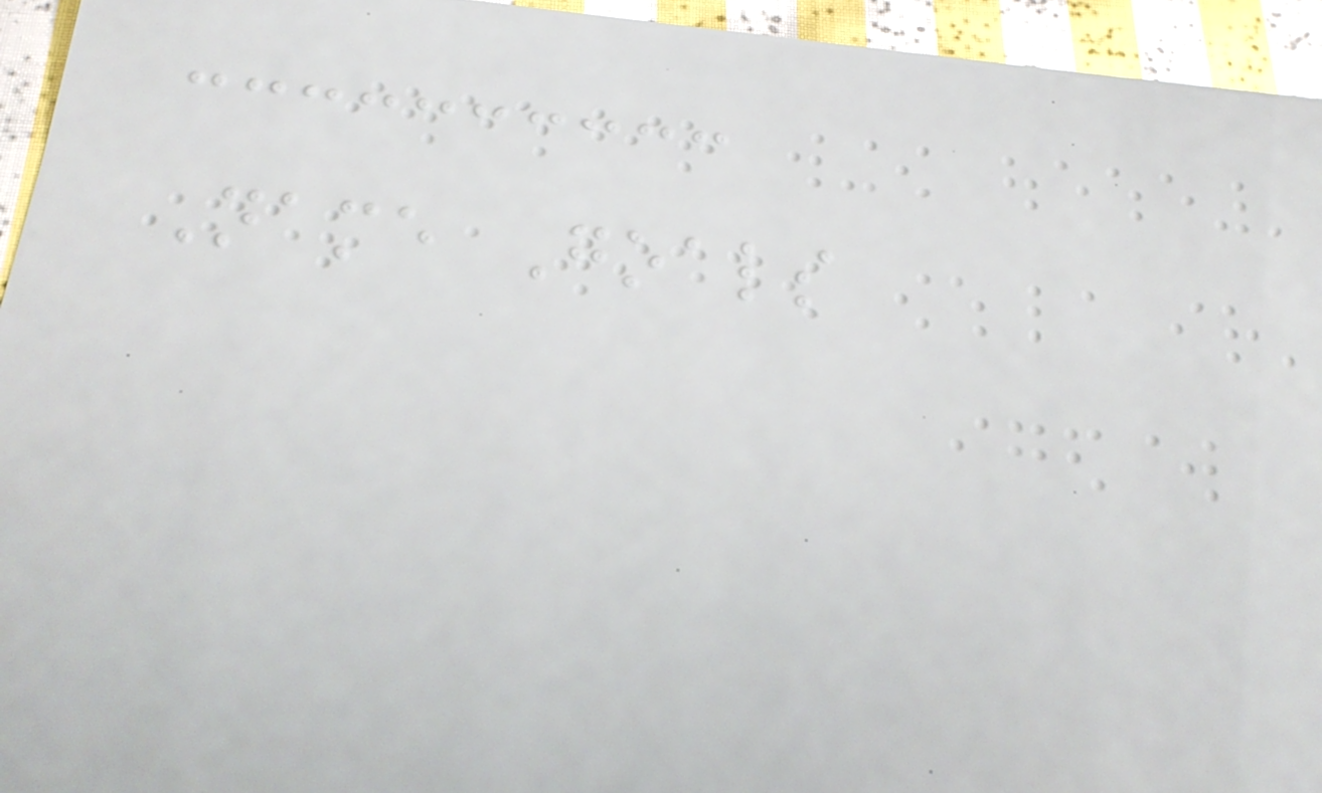Name Goals
